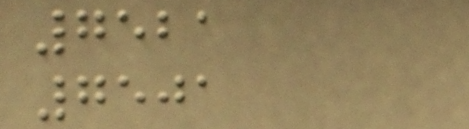7521
7501
